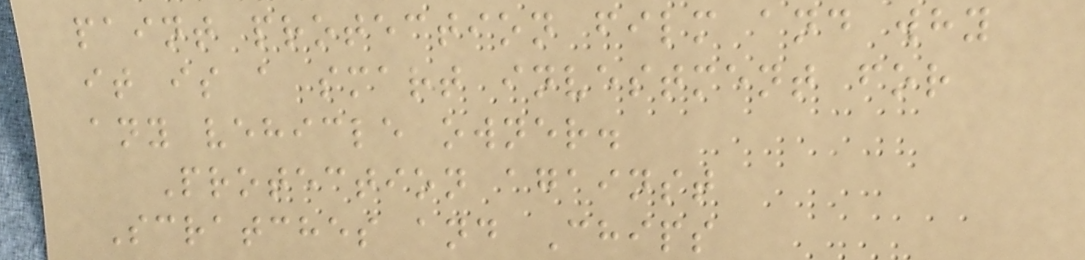paint protection film and why
it is a smart investment for
any vehicle owner.
Protection against
Scratches and Chips
